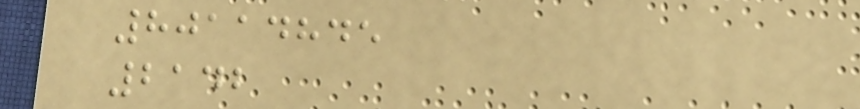80114845
2142
